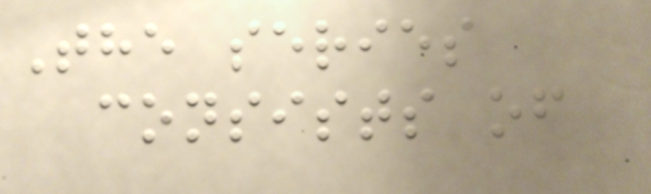The series
consists of
